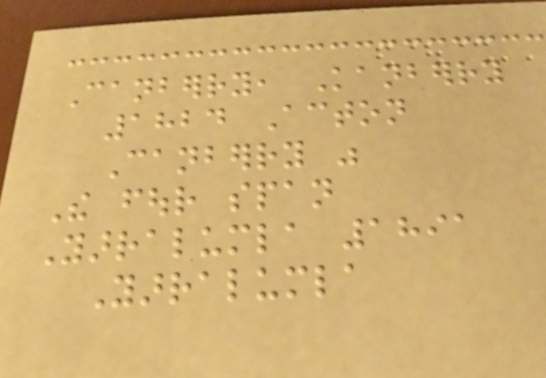Canberry, Kanberry
1824 Acton
Canberry was
The four span
Yarralumla 1891
Yarralumla
